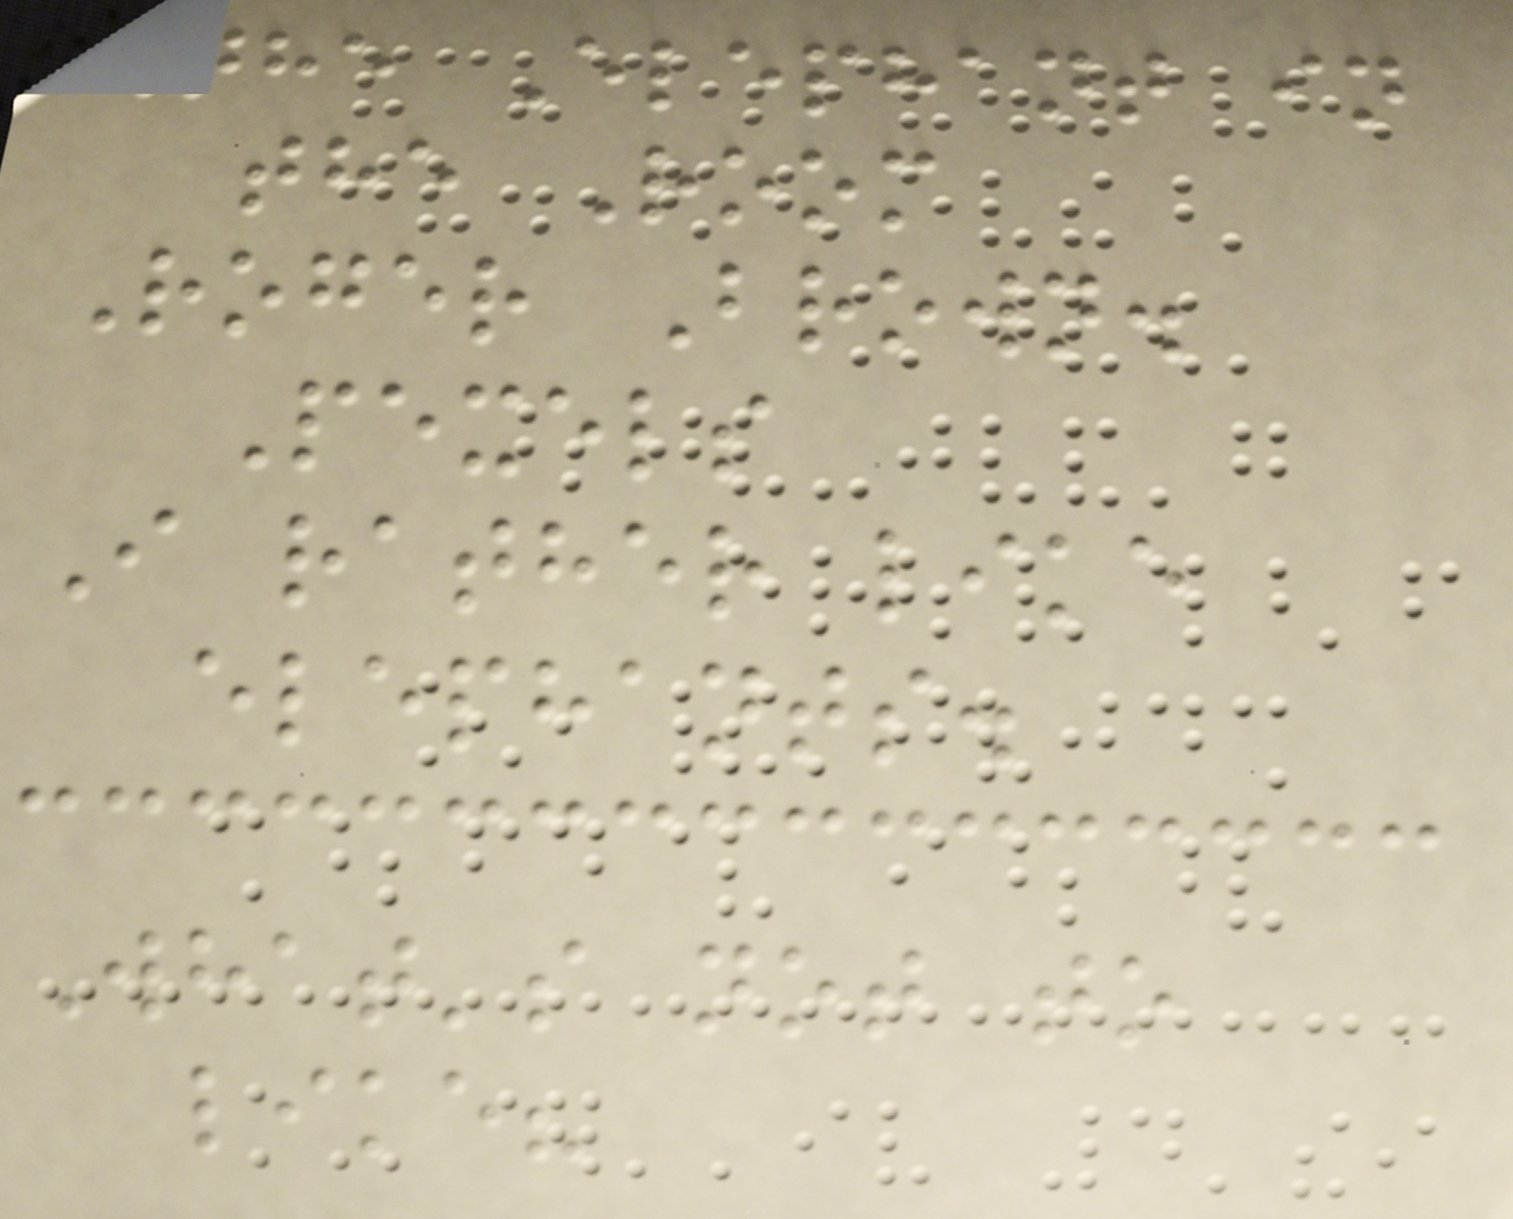The Elephant in
the Room
Roger Brown.
Pexels
I rather like
elephants.
What's not to
like?
